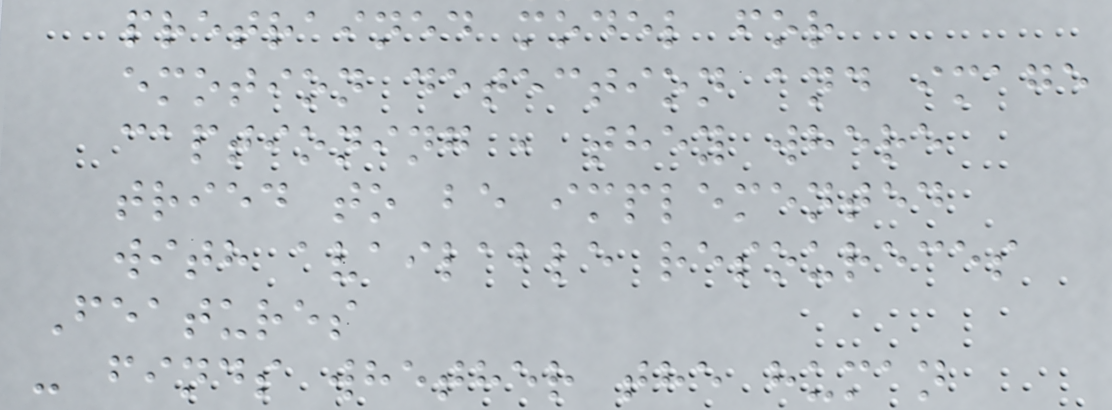pretrained model for
emotion detection and image
captioning , they where
tried to be implemented
with available resoureces
Features
- finds whether the human
